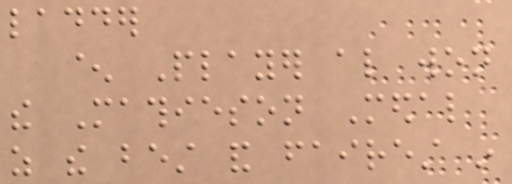ladder
^ Player also won
the Mathieson Medal
as the best and fairest in
